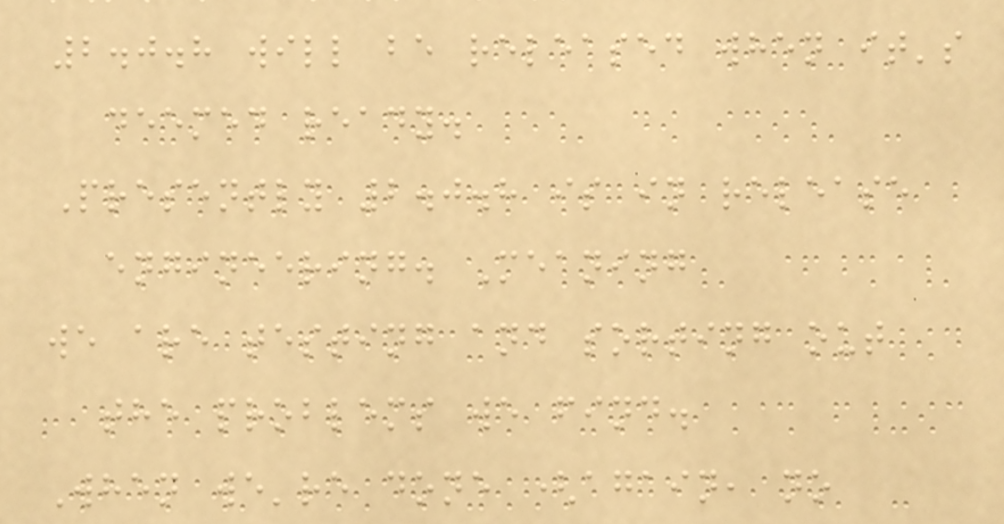2.0.8 will be released when it's
deemed ready.
Presently 2.0.8 is in release
engineering. Meaning
we are testing and sorting out
the problems we find.
When we're done (again, no
